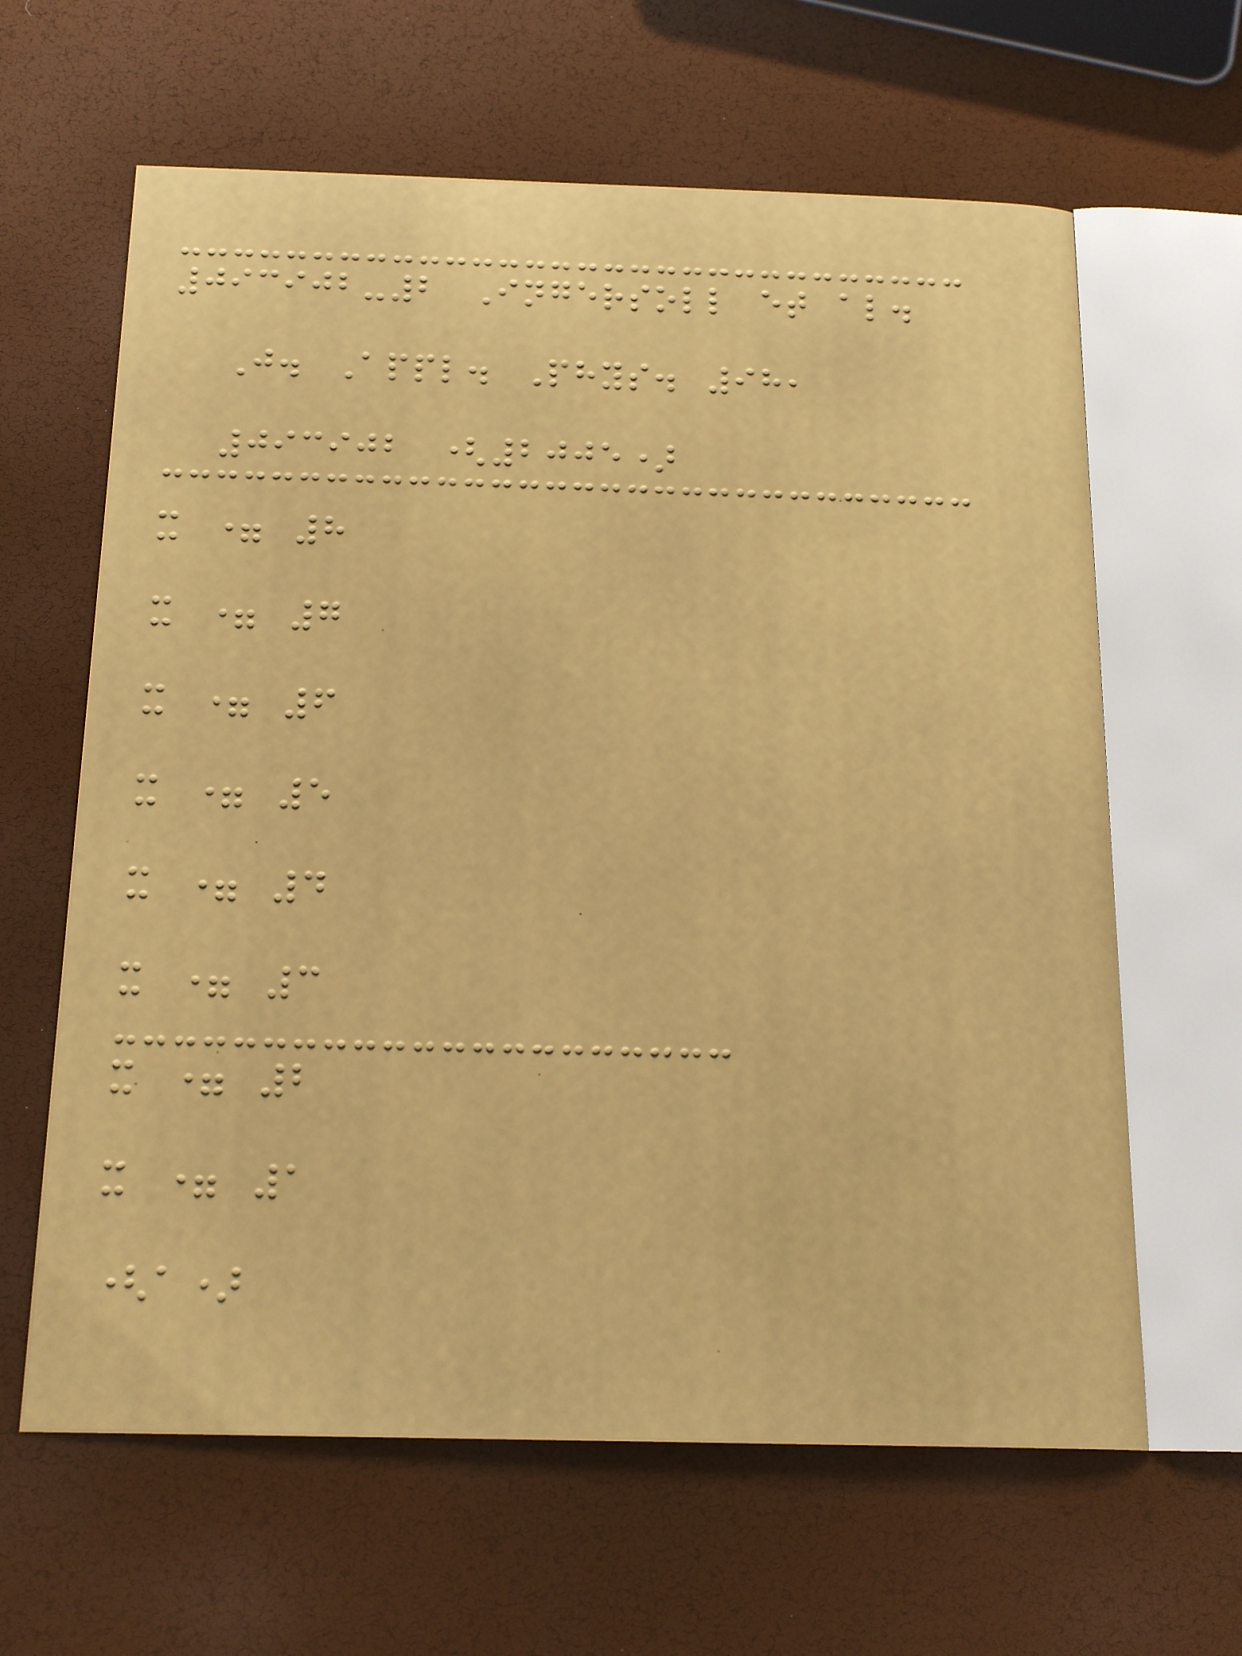093902-2 Ingersoll et al.
J. Appl. Phys. 98,
093902 (2005)
x = 8
x = 7
x = 6
x = 5
x = 4
x = 3
x = 2
x = 1
(a)
